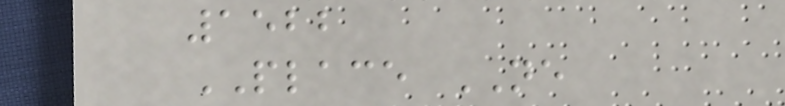1522
PLACE NE
